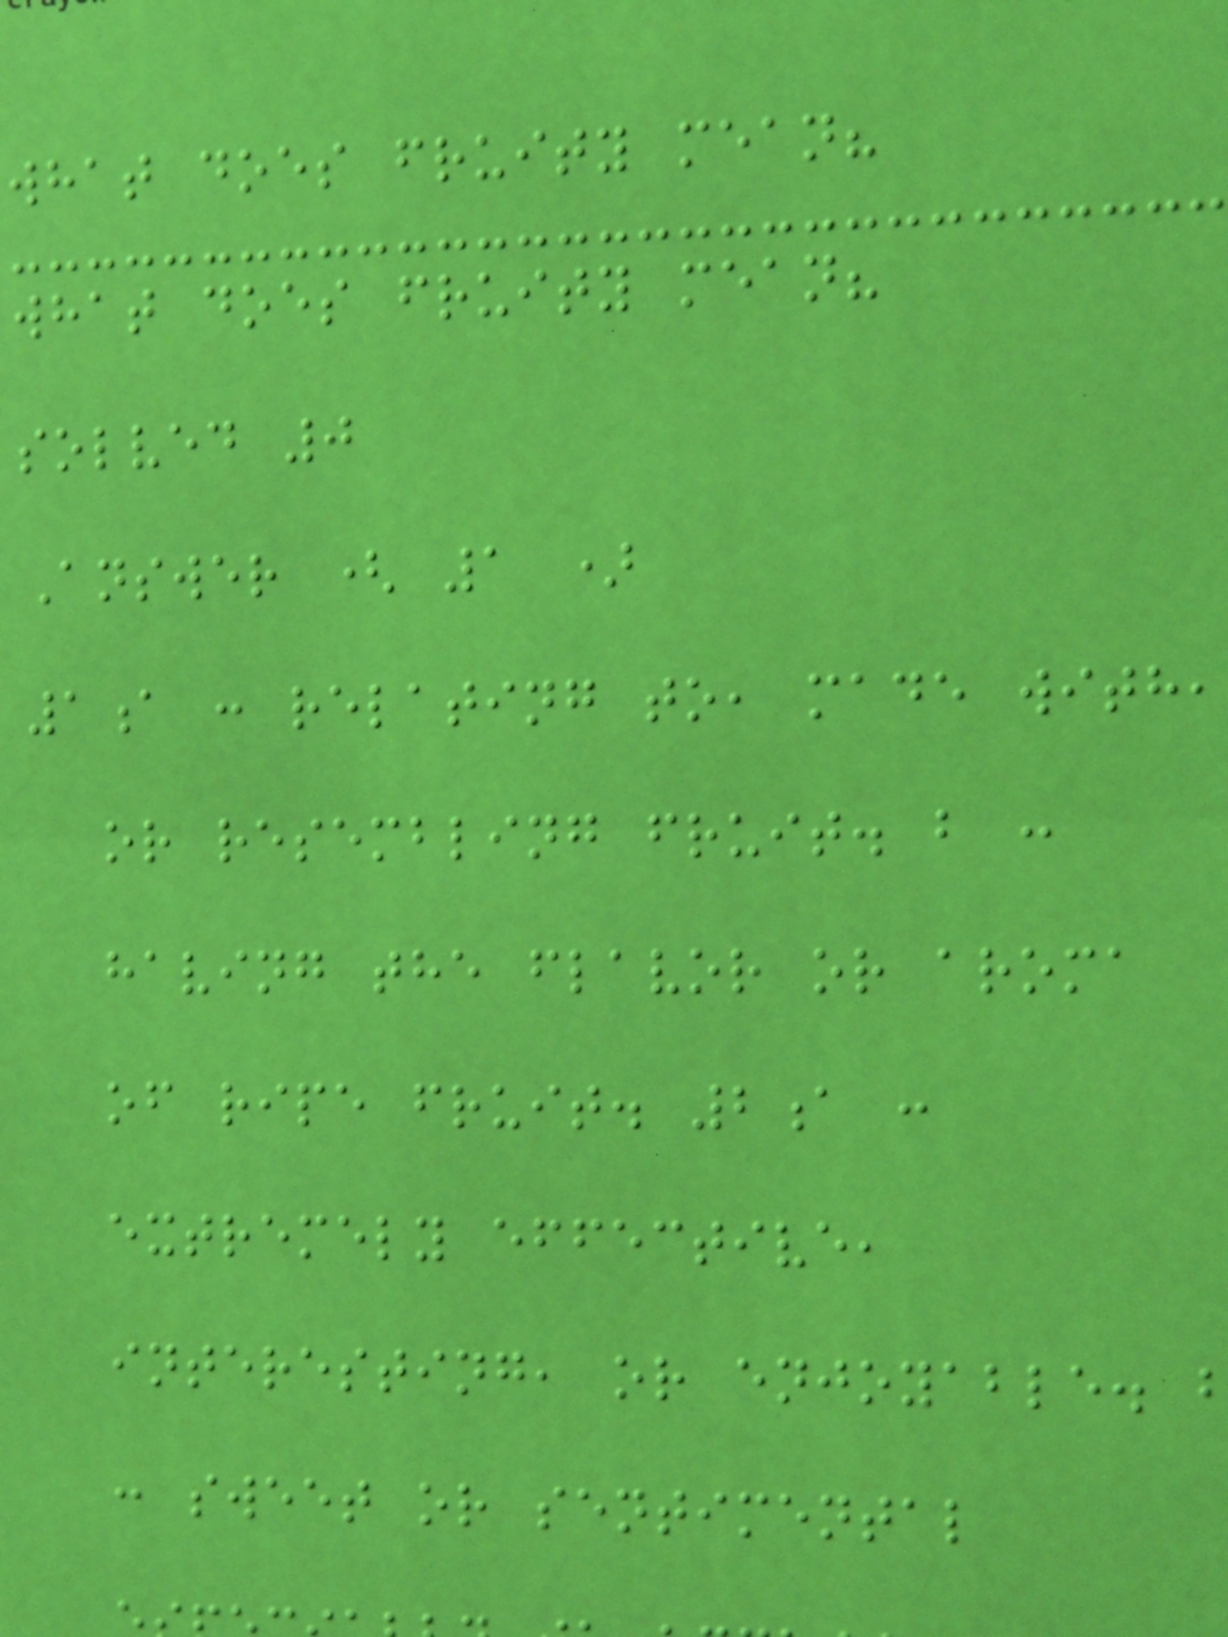what does fruity mean?
what does fruity mean?
solved 0
Answer ( 1 )
1a : relating to, made with,
or resembling fruit. b :
having the flavor or aroma
of ripe fruit. 2a :
extremely effective,
interesting, or enjoyable.
: sweet or sentimental
